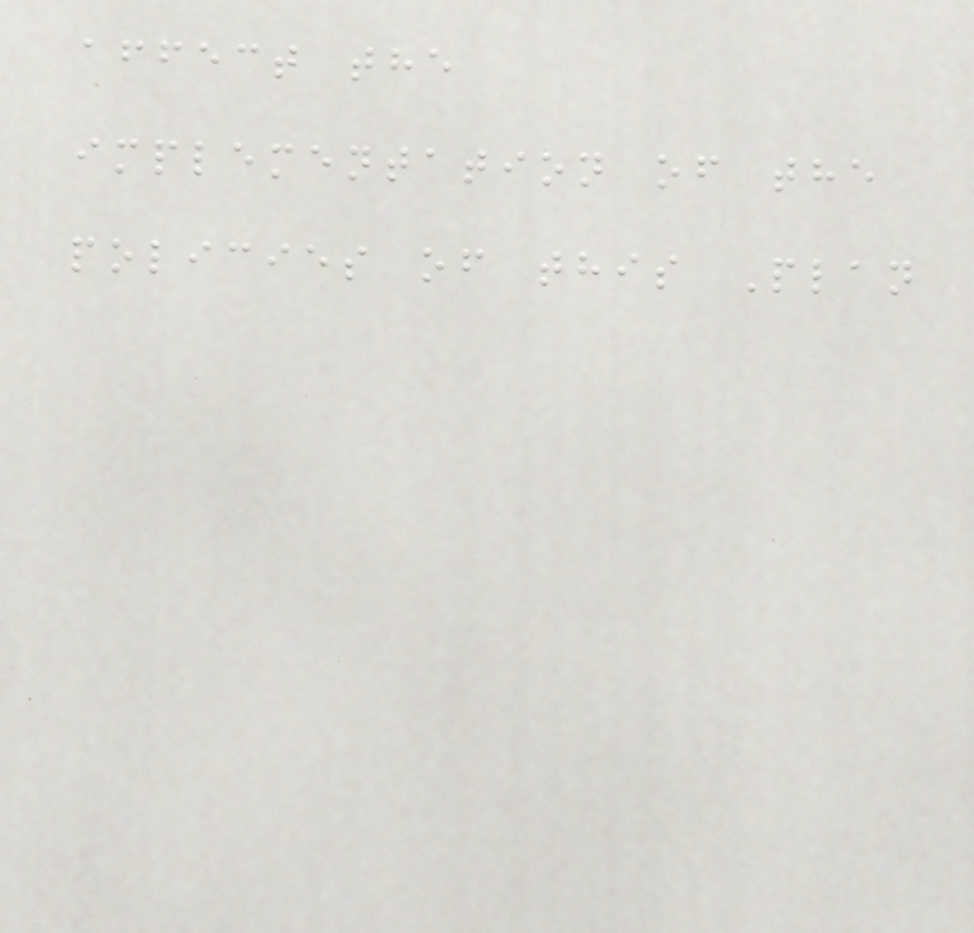affect the
implementation of the
policies of this Plan
